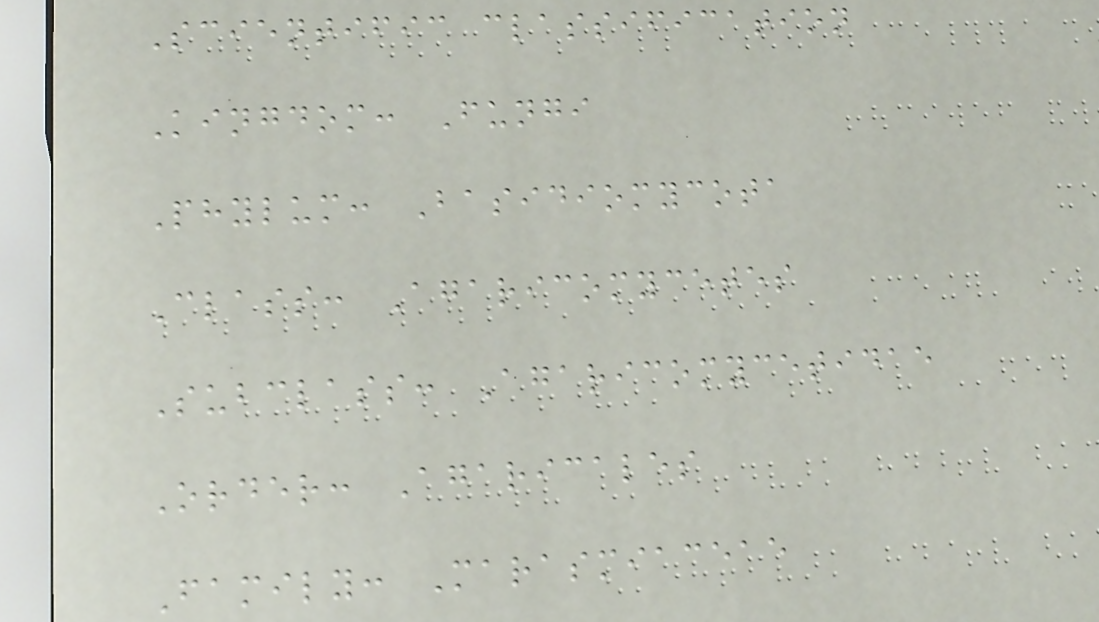Scientific classification
Kingdom: Fungi
Phylum: Basidiomycota
Class: Agaricomycetes
Subclass: Agaricomycetidae
Order: Agaricales
Family: Marasmiaceae
